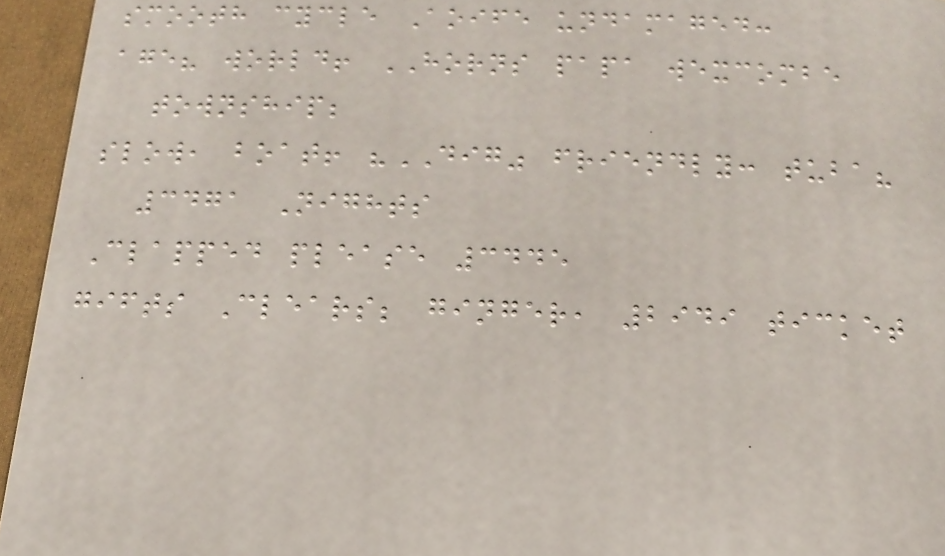smooth cycle Aoife undamaged:
age? world! HORNS papa wexcombe
township;
slow, boat! "DIG" friendly: tuba?
3471 Nights
Clapped please 3445
gifts Clears; ginger, 2949 ticket
